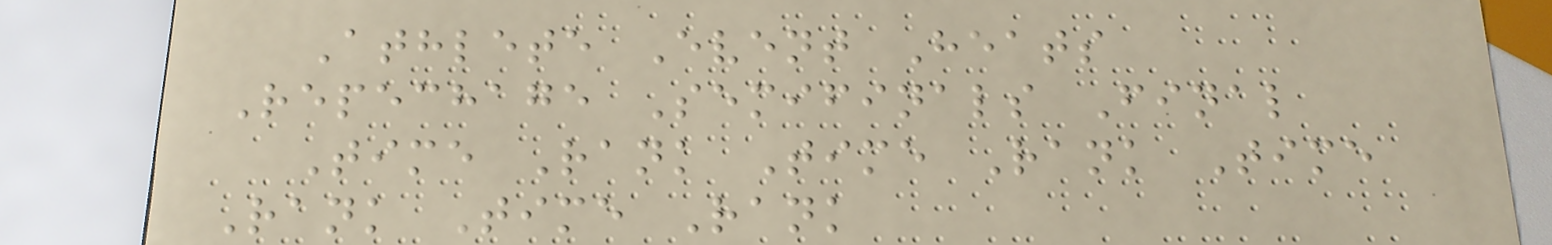Athlete Event Heats
Repechage Semifinals Final
Time Rank Time Rank Time
Rank Time Rank
